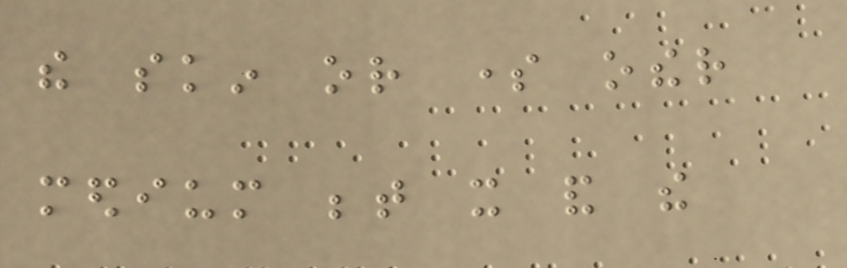the skin or some other
medium between it and the
